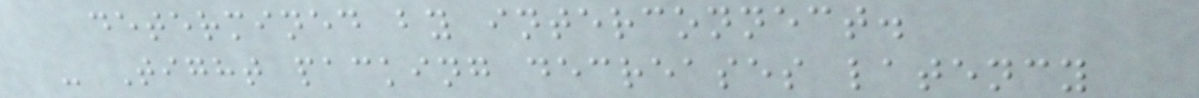determined by interconnect.
- Tight packing decreases latency
